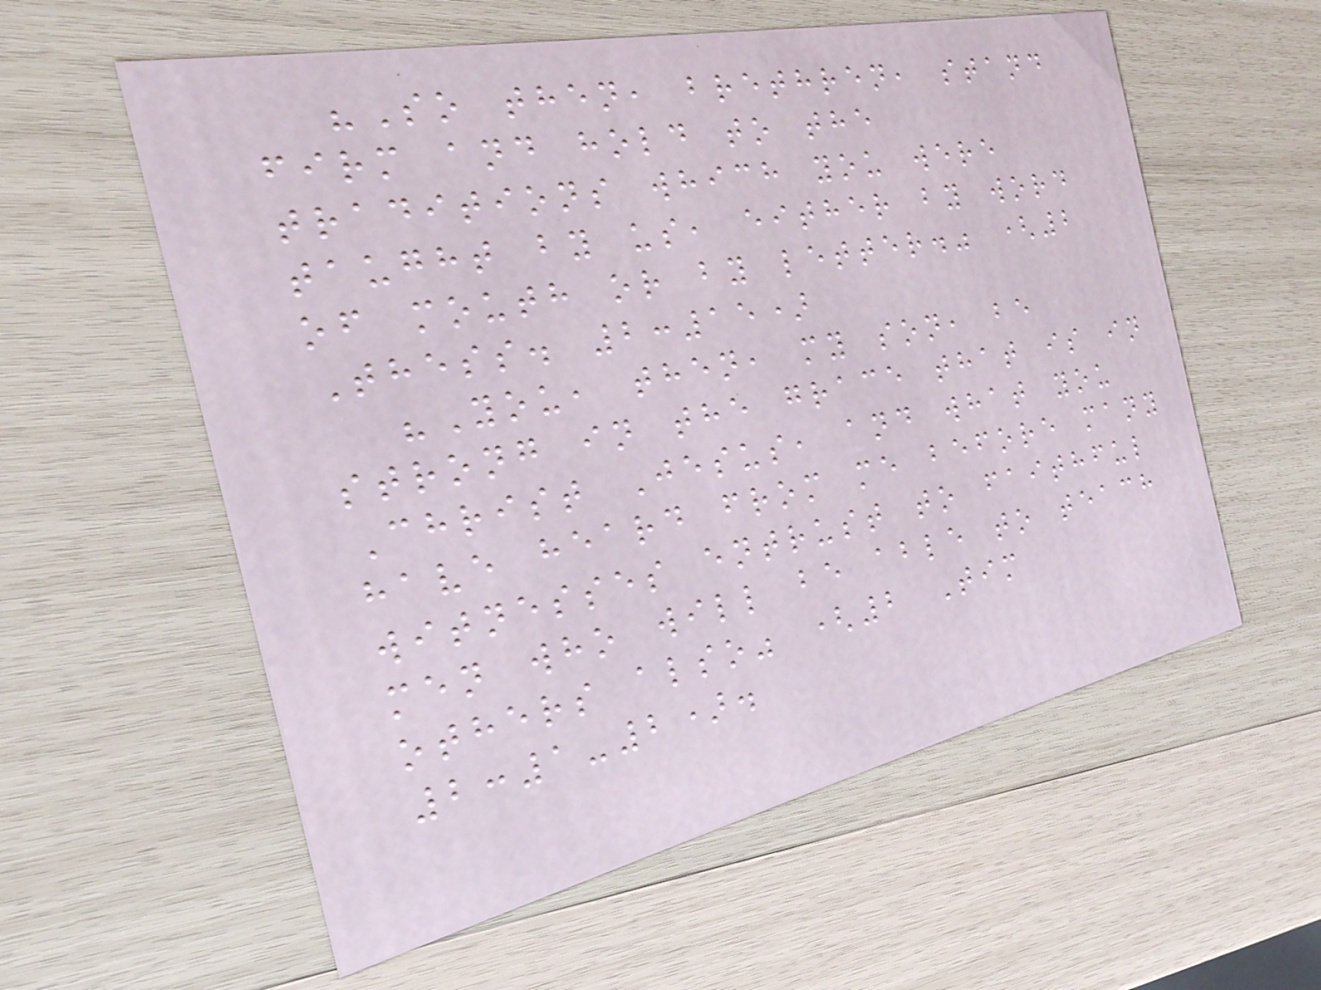"So then, brethren, stand
firm and hold to the
traditions which you were
taught by us, either by word
of mouth or by letter." (2
Thess. 2:15)
"You, then, my son, be
strong in the grace that is in
Christ Jesus, and what you
have heard from me before many
witnesses entrust to faithful
men who will be able to teach
others also" (2 Tim
2:1-2).
